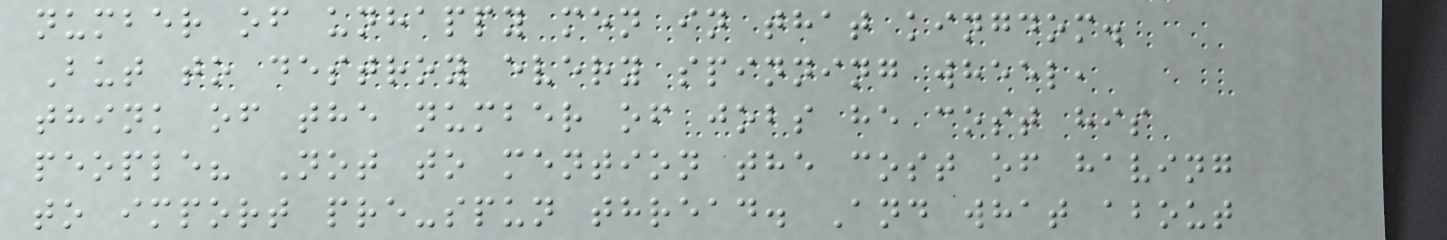number of unhappy men in that kingdom.
But to destroy every spinning wheel,
think of the number of jobs he cost his
people? Not to mention the cost of having
to import pre-spun thread. And what about
